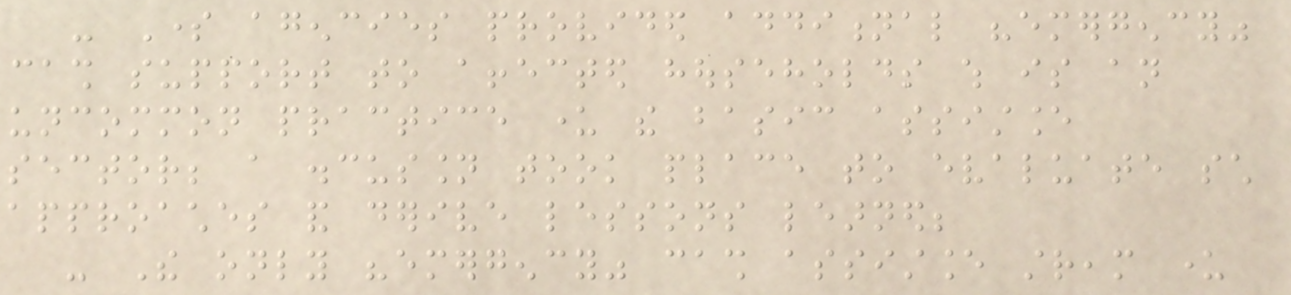- Some agencies provided additional "emergency"
cash support to affected households which is an
uncommon practice under the basic assistance
sector; a discussion took place to evaluate such
approaches and derive lessons learned;
- The only "emergency" cash assistance stream under
